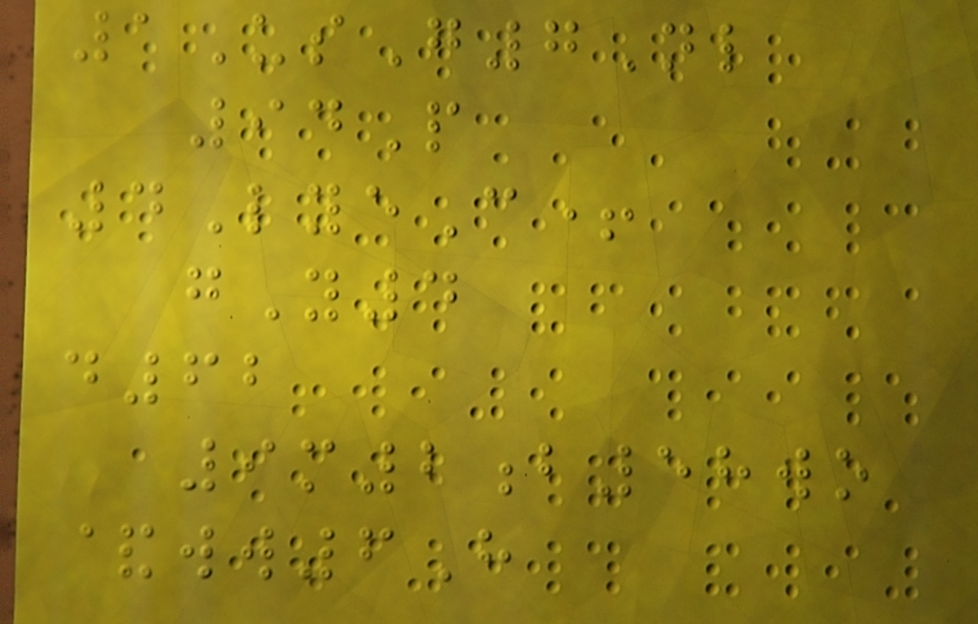1UsG7Nl
94P
4LyeC+
gY4
d62
9m2b58wo
&ww6H
